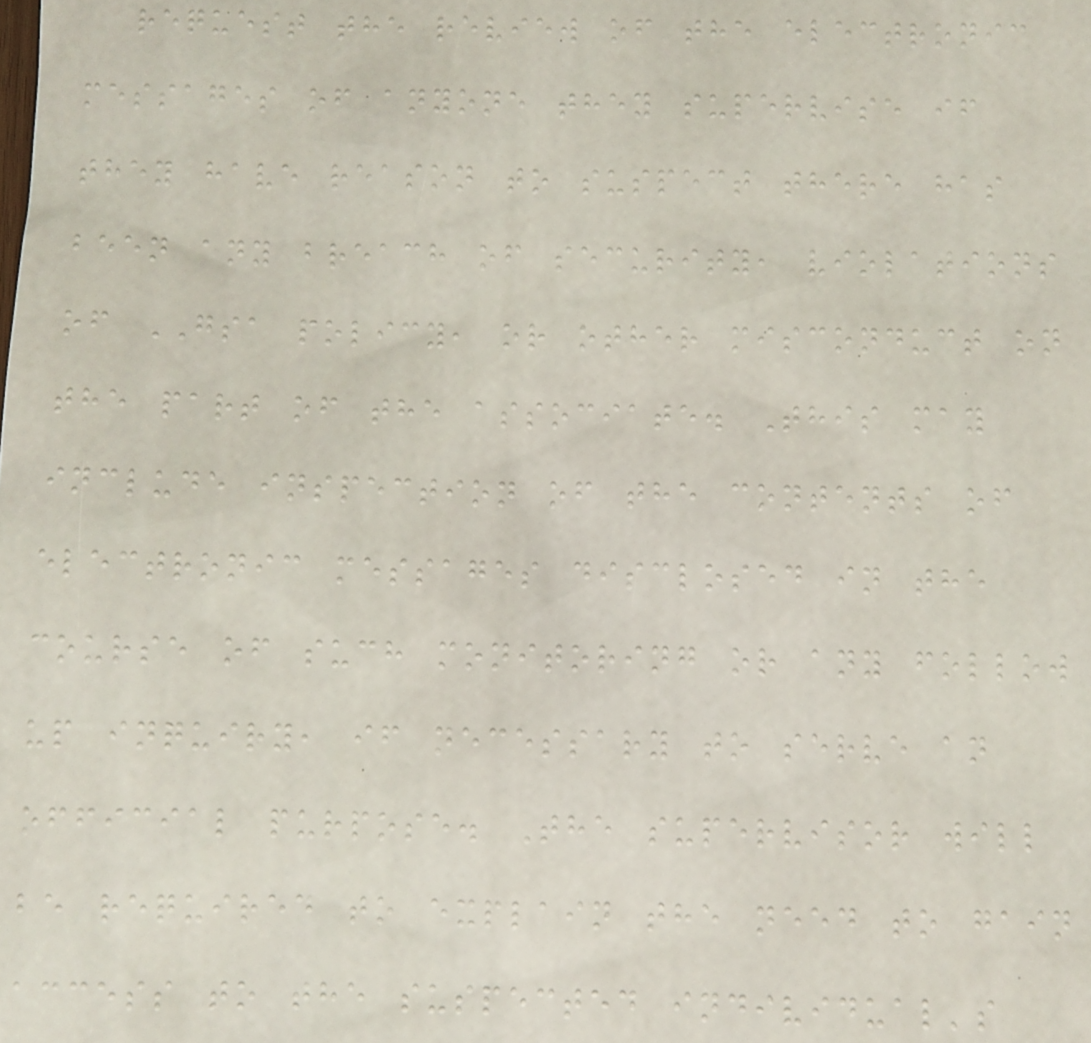request the review of the electronic
messages of anyone they supervise if
they have reason to suspect there has
been any breach of security, violations
of GSA policy, or other misconduct on
the part of the associate. This may
include inspection of the contents of
electronic messages disclosed in the
course of such monitoring or any follow
up inquiry, if necessary to serve an
official purpose. The supervisor will
be required to explain the need to gain
access to the suspected individual's
